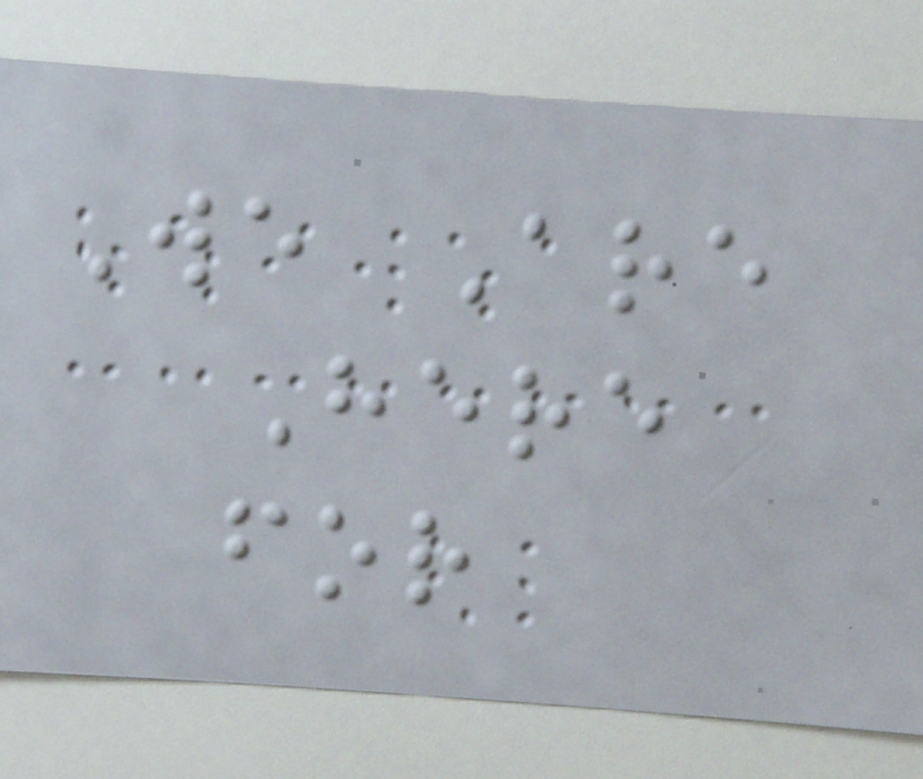We Are
Here
for
